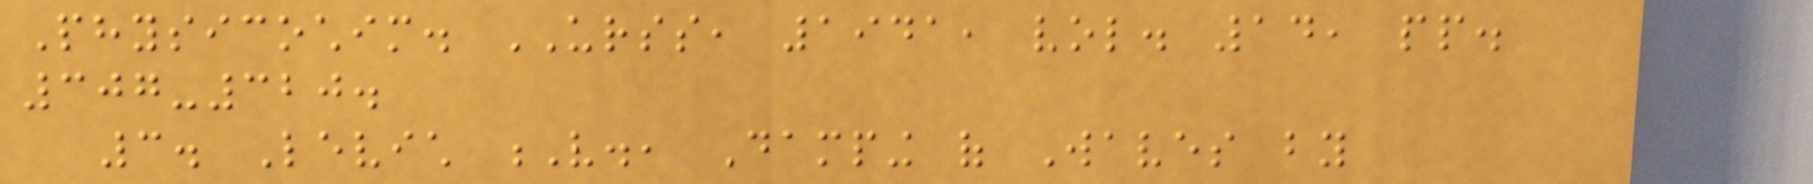Physicochim. URSS, 1941, vol. 14, pp.
307-320.
3. Levich V., Damping of Waves by
